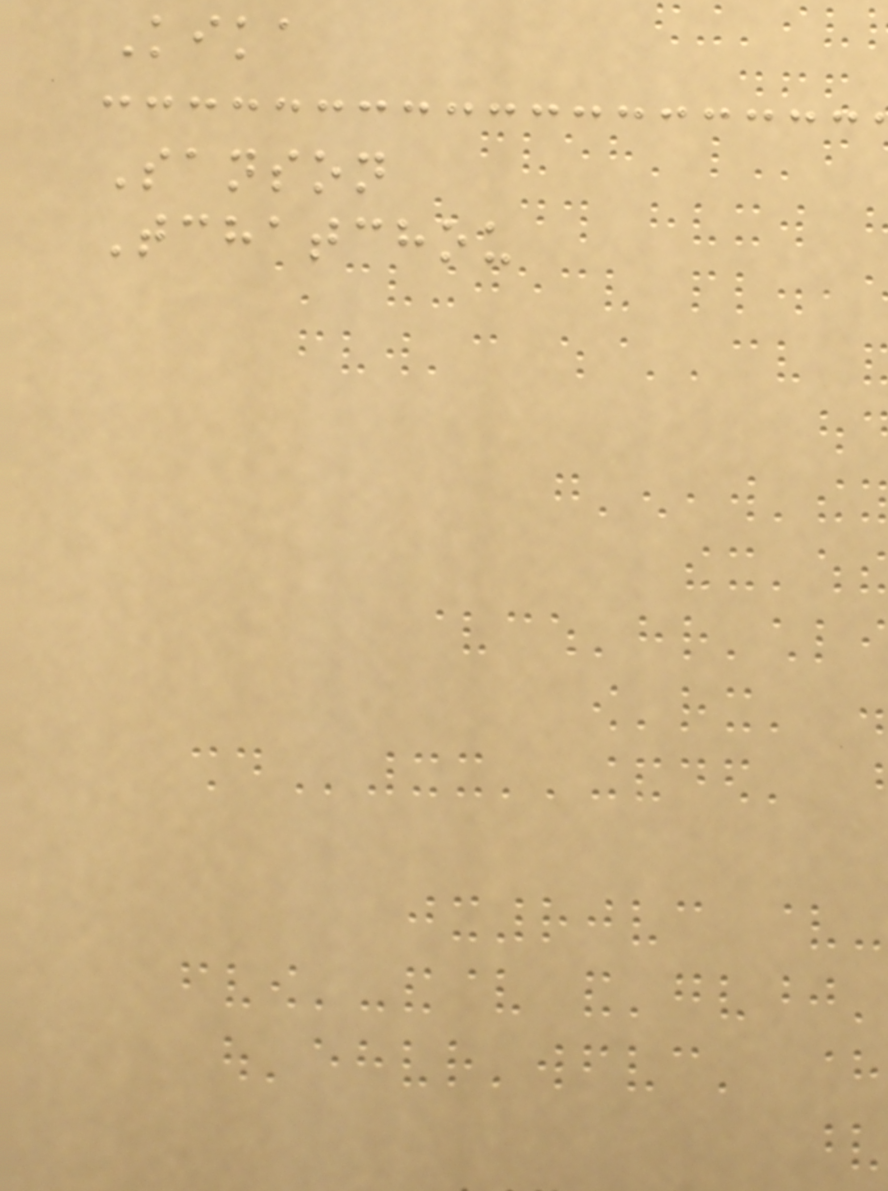Kika
Sanson
Tchatchou
